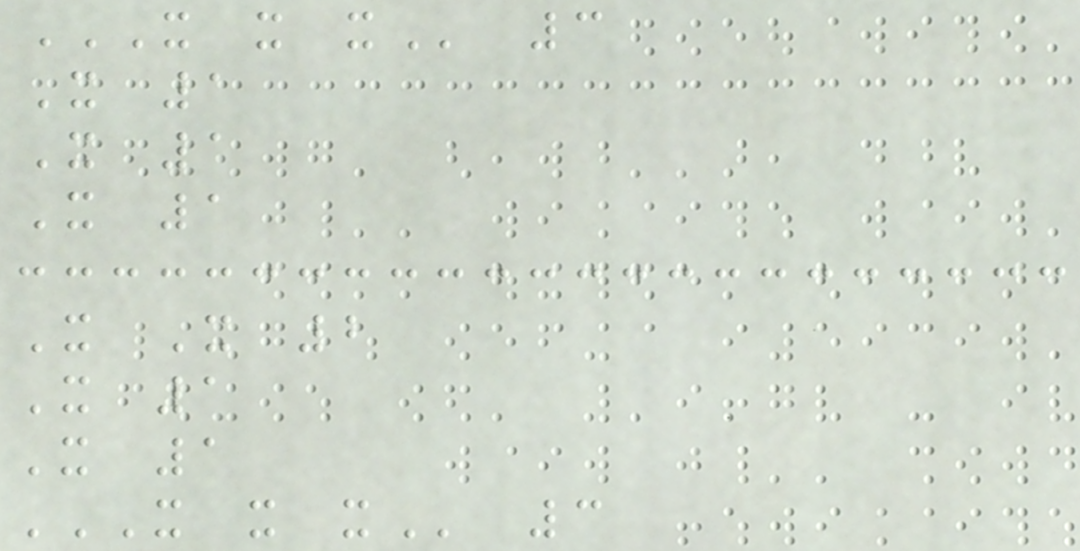X X X 3
X 1
X 1
X 1
X X 2
X 1
X 1
X X X 3
